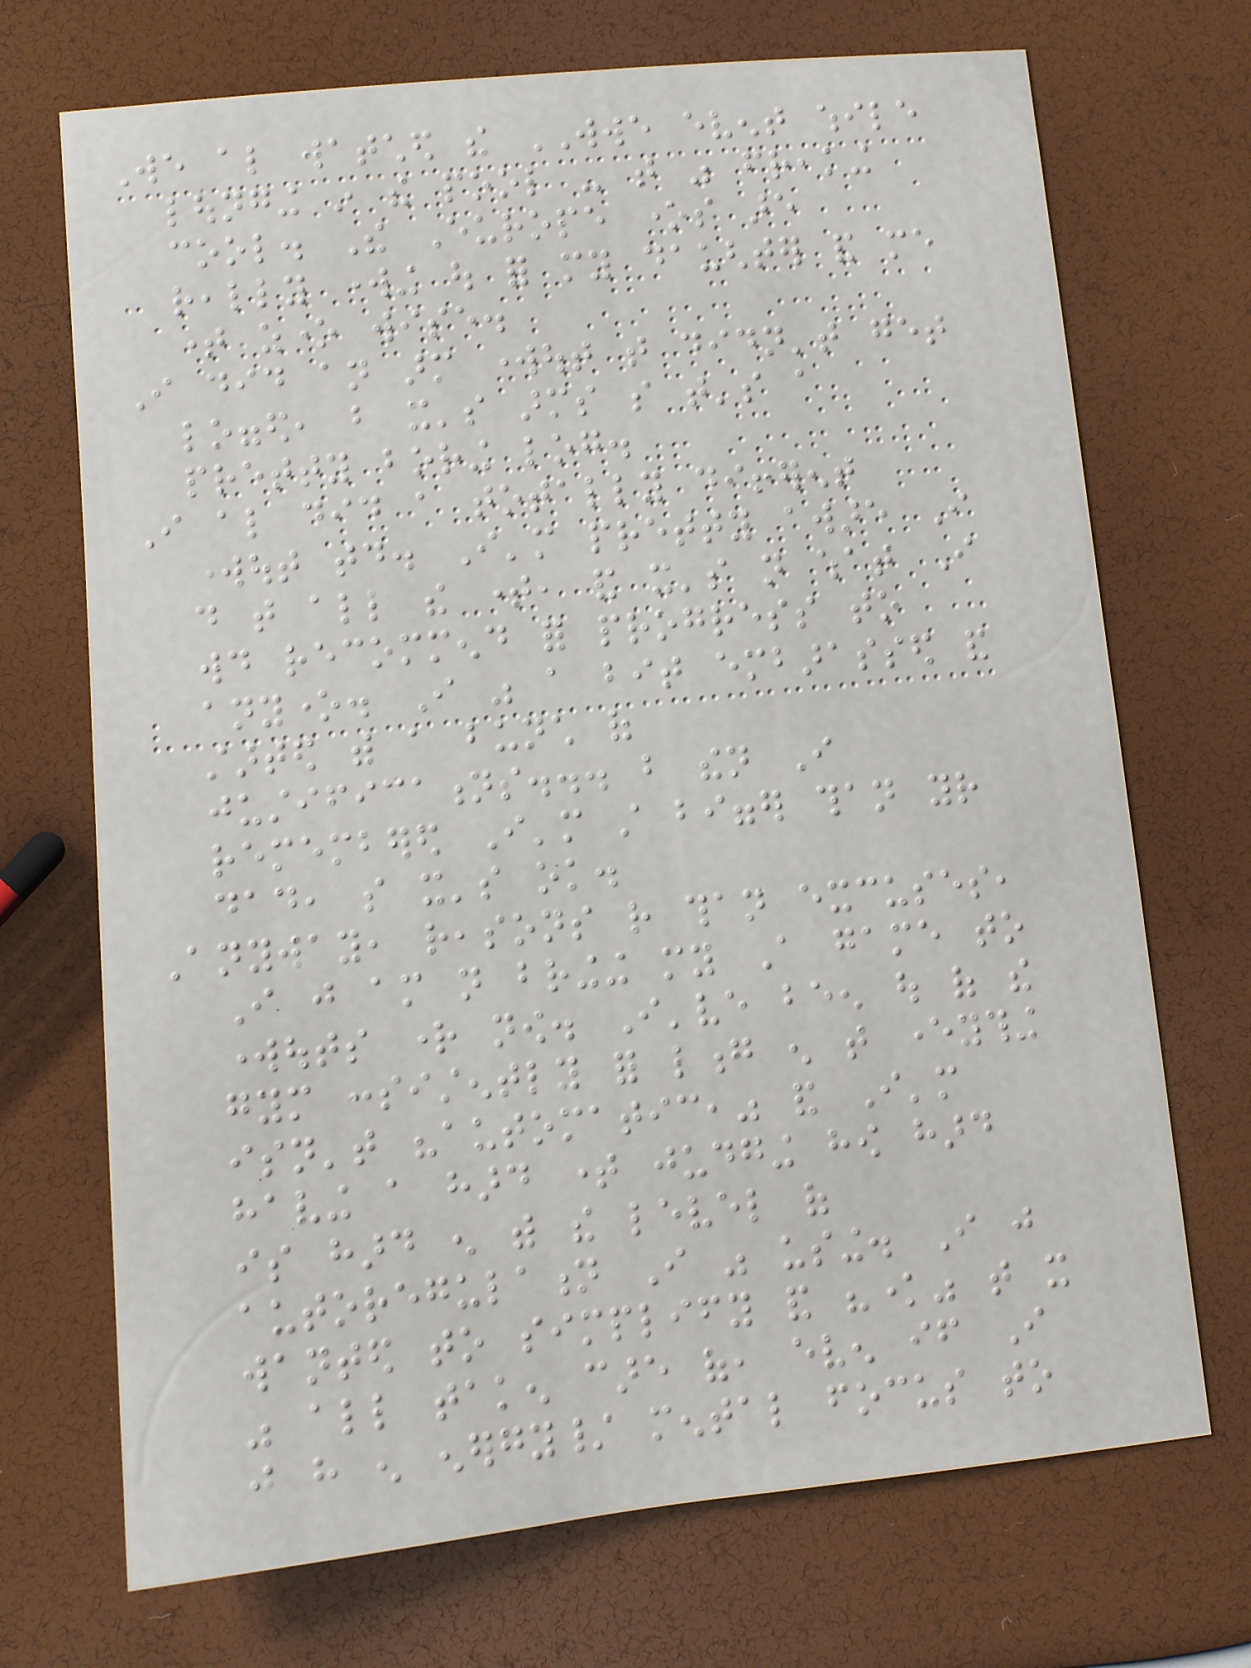We also watched the WWE event while
lounging in the pool - that was freaking
cool. The Europe ones are
really working out for my daughter and me
time zone wise.
I did an arm workout that didn't get
logged, but it's arms so that's a
pretty boring log.
I also did a totally different
workout today. I'm pretty aware I
do that all the time, and it's not what I
would recommend for progress to
anyone. I was a bit embarassed and
started with a bunch of
justifications... but then I
remembered I'm still bigger than your
dad, so it's ok.
Anyway, reasons rather than excuses,
I just am not bringing my A game to
workouts right now. I've been out of the
gym consistently for long enough that everything
isn't "automatic," and I'm
having a hard time judging how hard
is hard enough with the level of
autoregulation I was using. I just
wanted to simplify and "know" that it
was all taken care of, even if I
just have enough energy/ mental focus to
